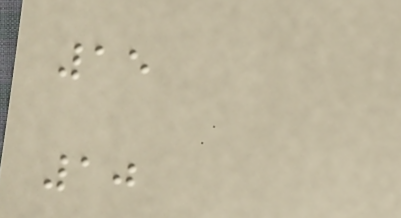15
10
